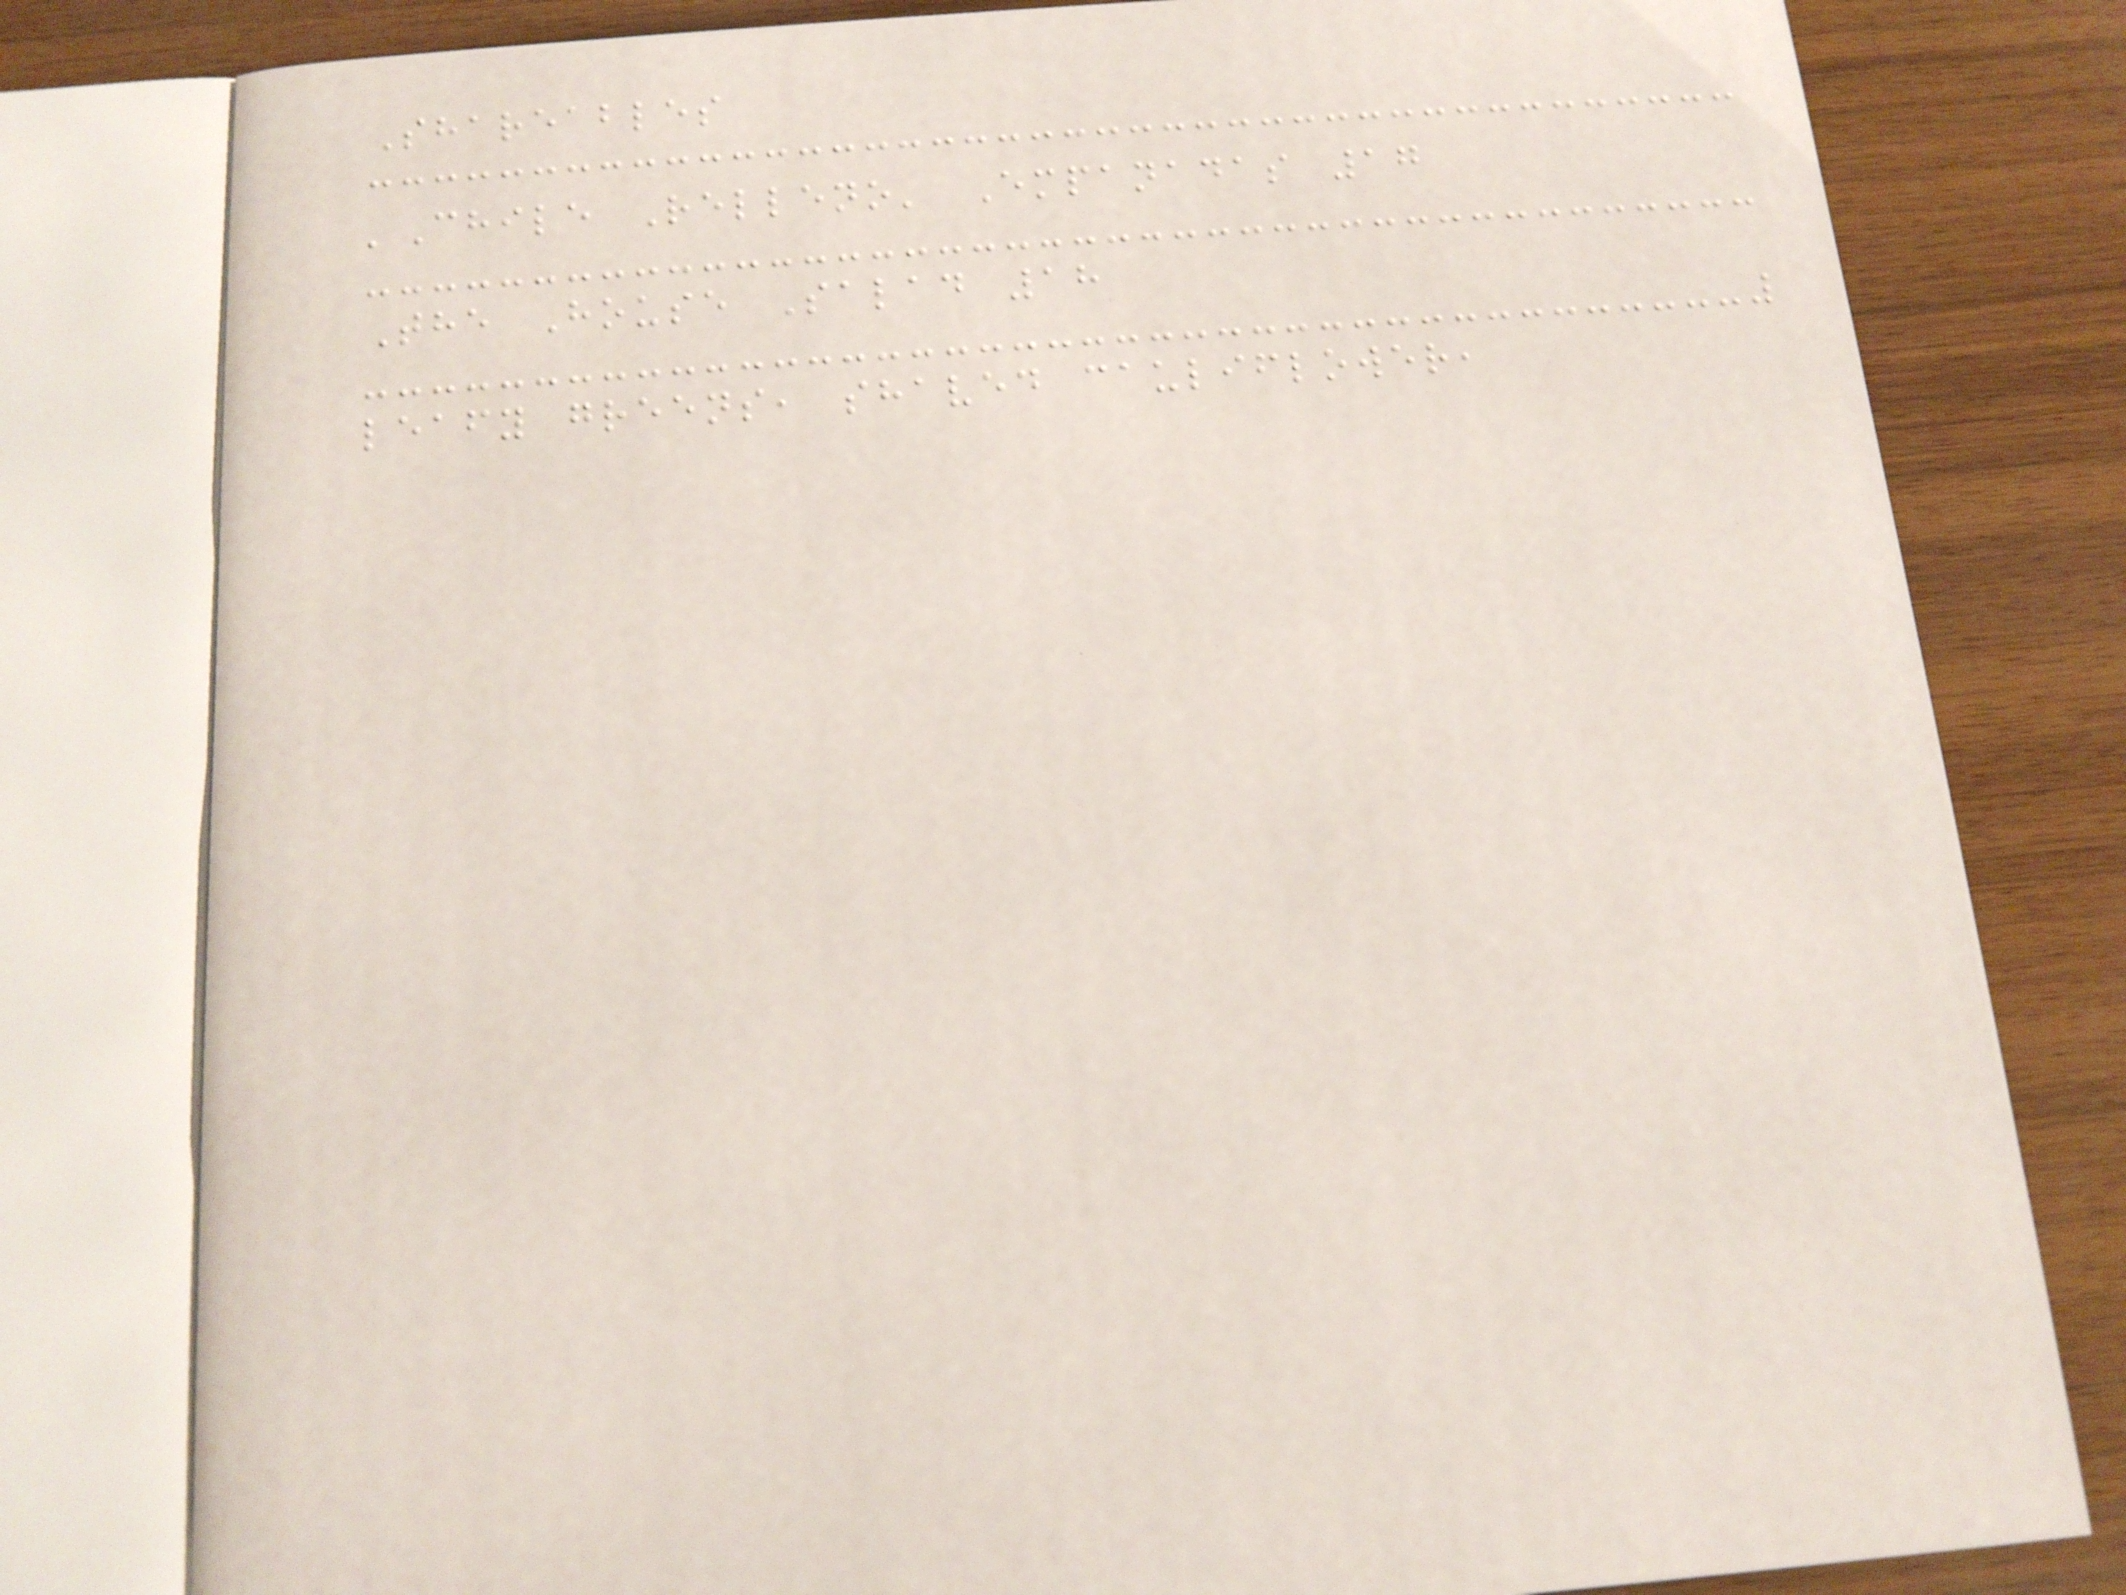Shareables
'Chile Relleno' Empanadas 17
The House Salad 18
leafy greens, shaved cauliflower,
